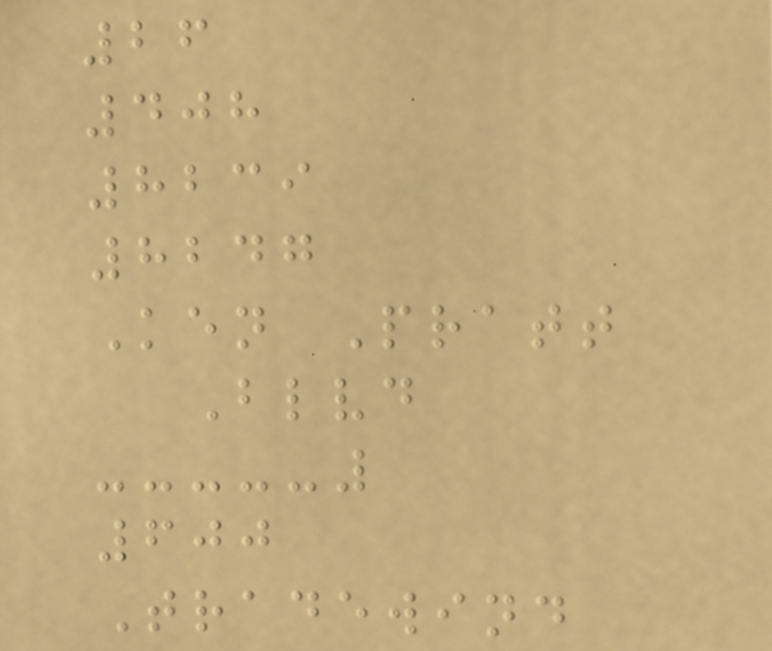26
408
8239
8247
Ken Pratt
Blvd
600
Tradewind
